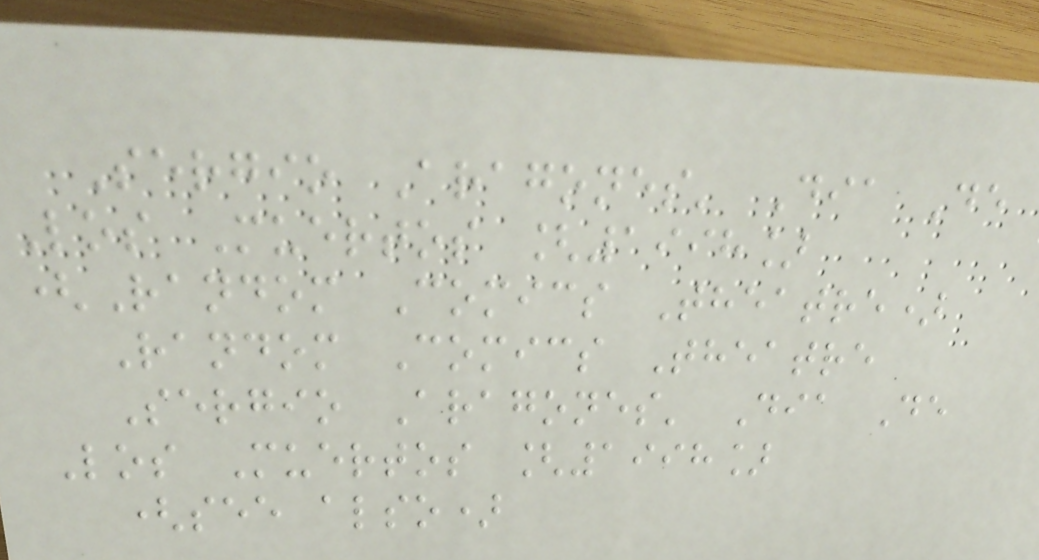Sergio Aragones' Dia De
Los Muertos [1998]
(Random Comics Theatre)
Random Comics Theatre
Sergio Aragones' Dia De
Los Muertos [1998]
(see also)
